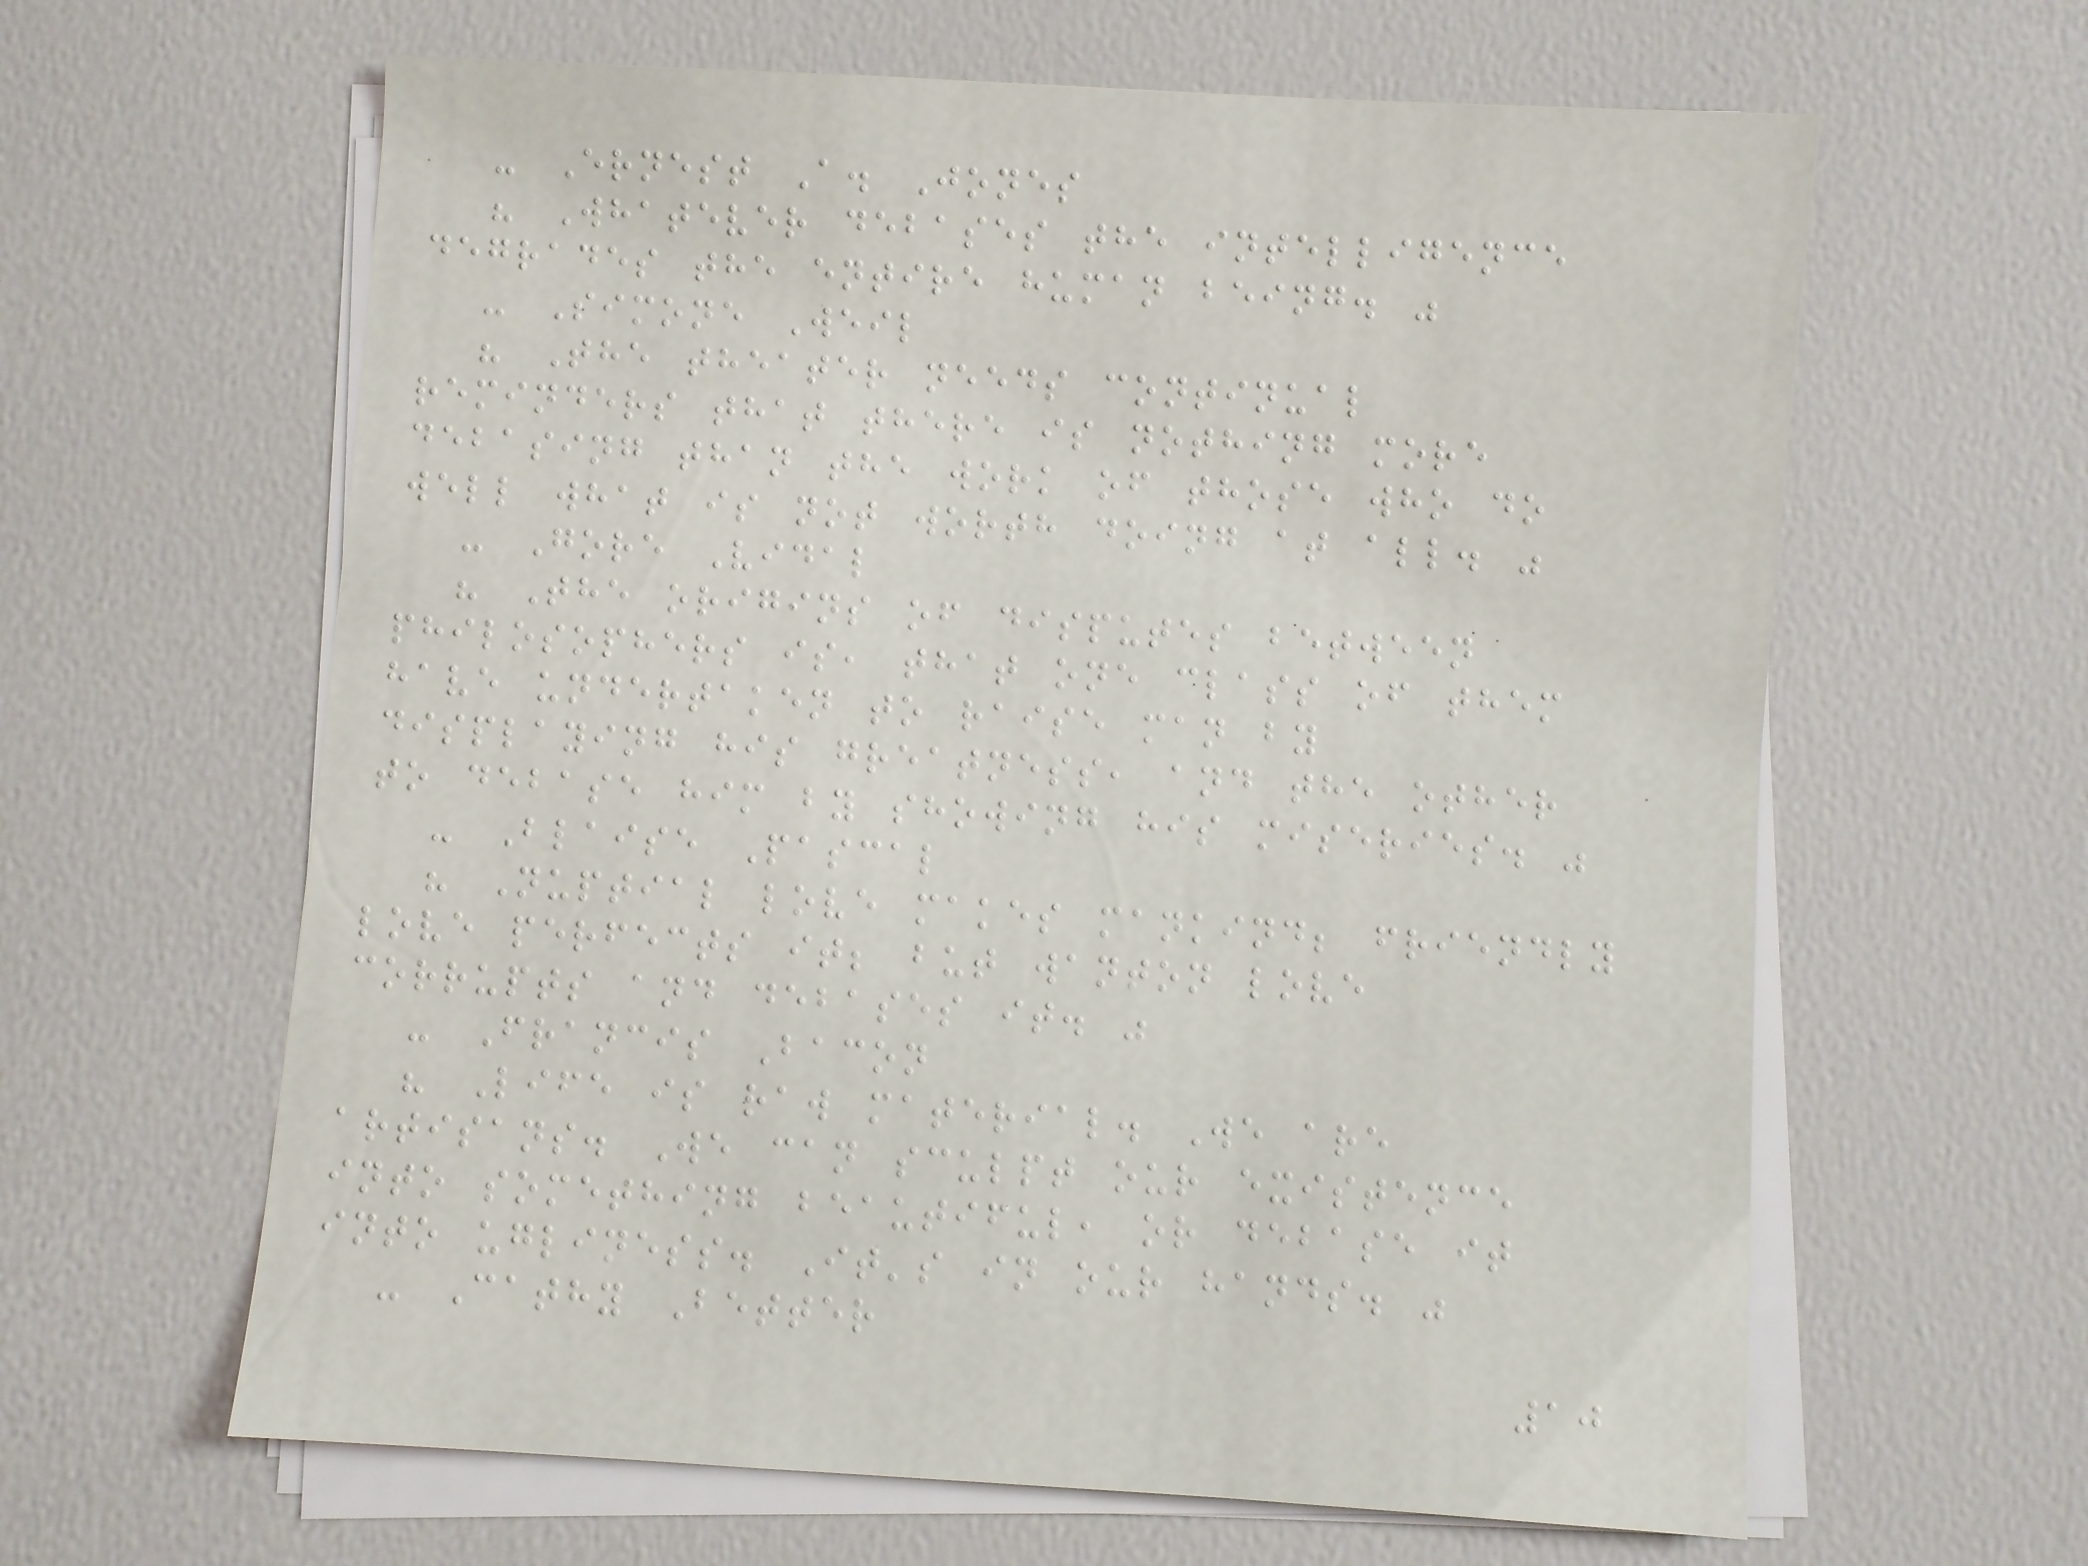- Ernest A. Jones
" Whatever debases the intelligence
degrades the entire human being. "
- Simone Weil
" The theater needs continual
reminders that there is nothing more
debasing than the work of those who do
well what is not worth doing at all. "
- Gore Vidal
" The origins of disputes between
philosophers is, that one class of them
have undertaken to raise man by
displaying his greatness, and the other
to debase him by showing his miseries. "
- Blaise Pascal
" Nuptial love makes mankind; friendly
love perfects it; but wanton love
corrupts and debases it. "
- Francis Bacon
" Life is raw material. We are
artisans. We can sculpt our existence
into something beautiful, or debase it
into ugliness. It's in our hands. "
- Cathy Better
10
